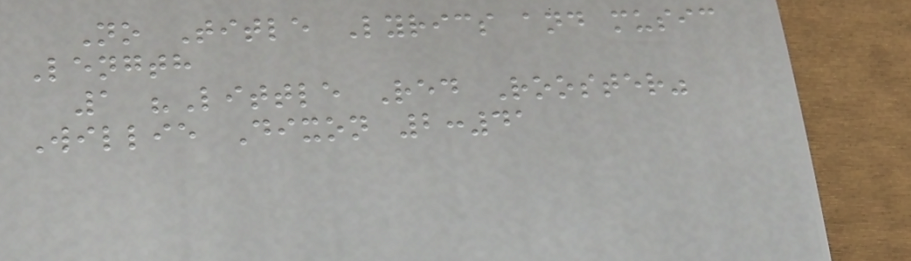No Title Lyrics and music
Length
1 "Little Red Rooster"
Willie Dixon 2:41
